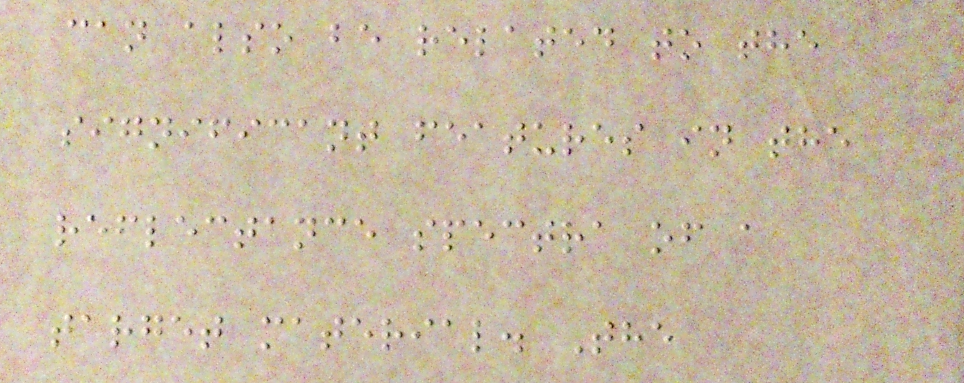can also be related to the
significant features in the
reflectance spectra of a
target material. The
